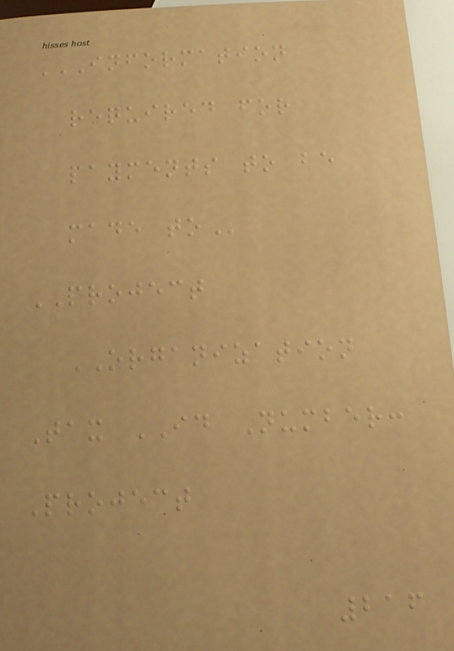INFORMATION
REQUIRED FOR
PAYMENTS TO BE
MADE TO
PROJECT
ORGANIZATION
Tax ID Number:
Project
216
